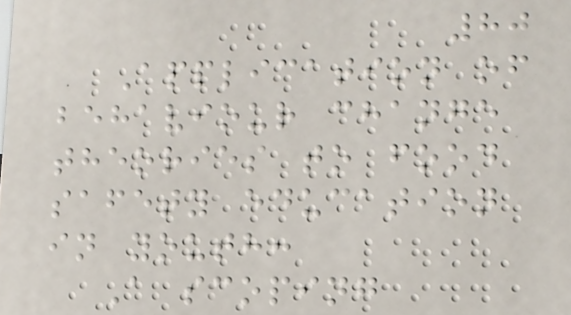80
Application of
behaviour change
theories to food
safety education
in youth:
A scoping
